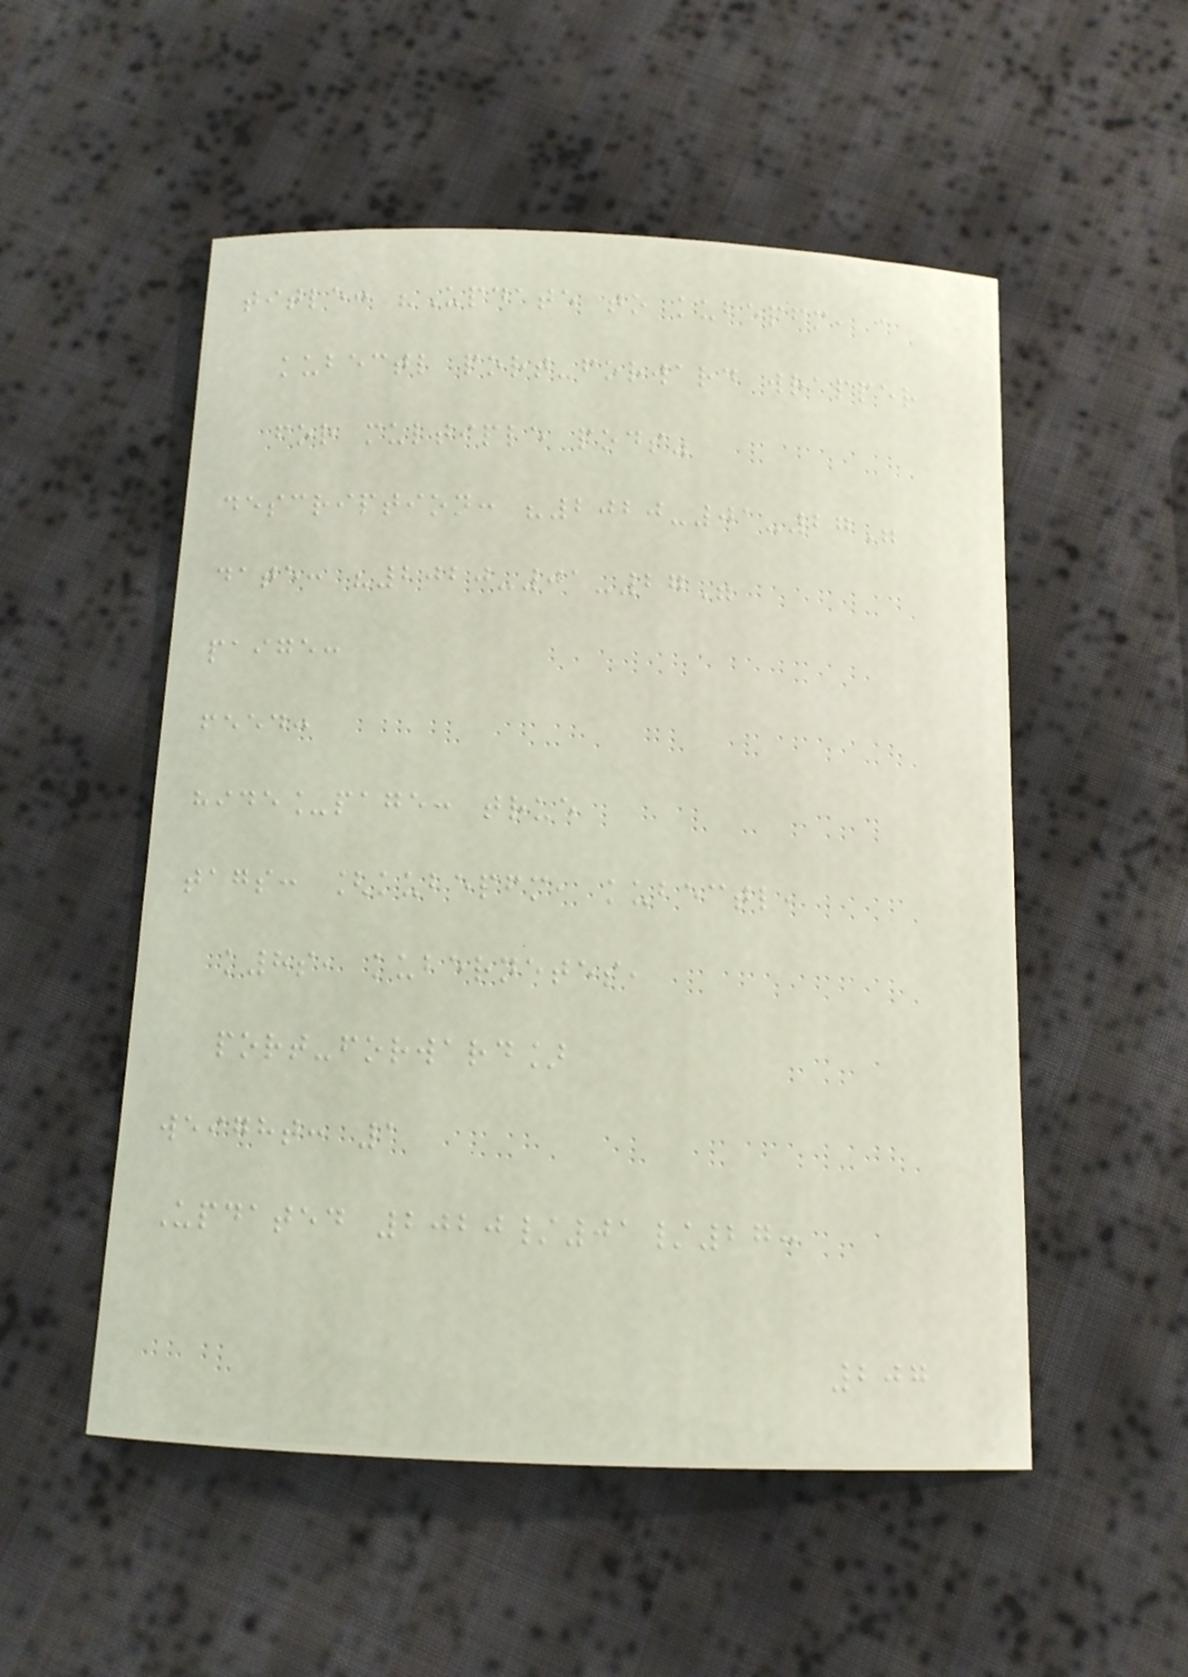title: "Update to kubepfm, a
kubectl port-forward wrapper
for multiple pods"
description: "2020-01-27"
date: "2020-01-27"
paige:
feed:
hide_page: true
tags: [kubepfm, kubectl,
k8s, kubernetes,
port-forward]
weight: 1
Updated 2020/01/27:
207
